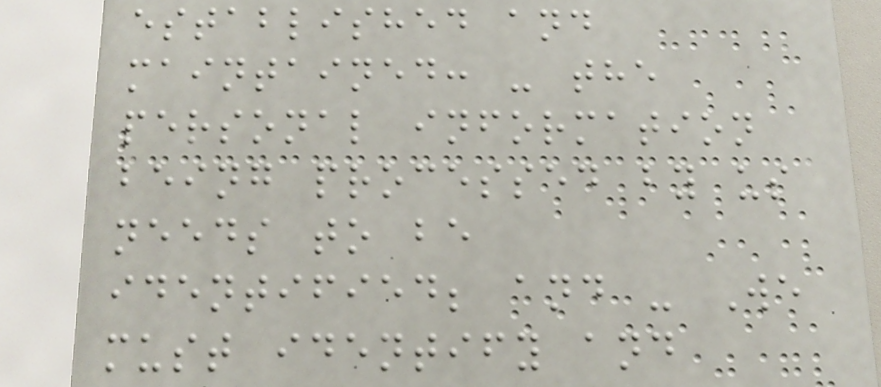established and
maintained: - the
personal information
being processed by us
needs to be
identified; and - We
must identify and
